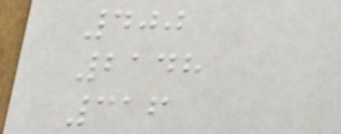400
2148
316
